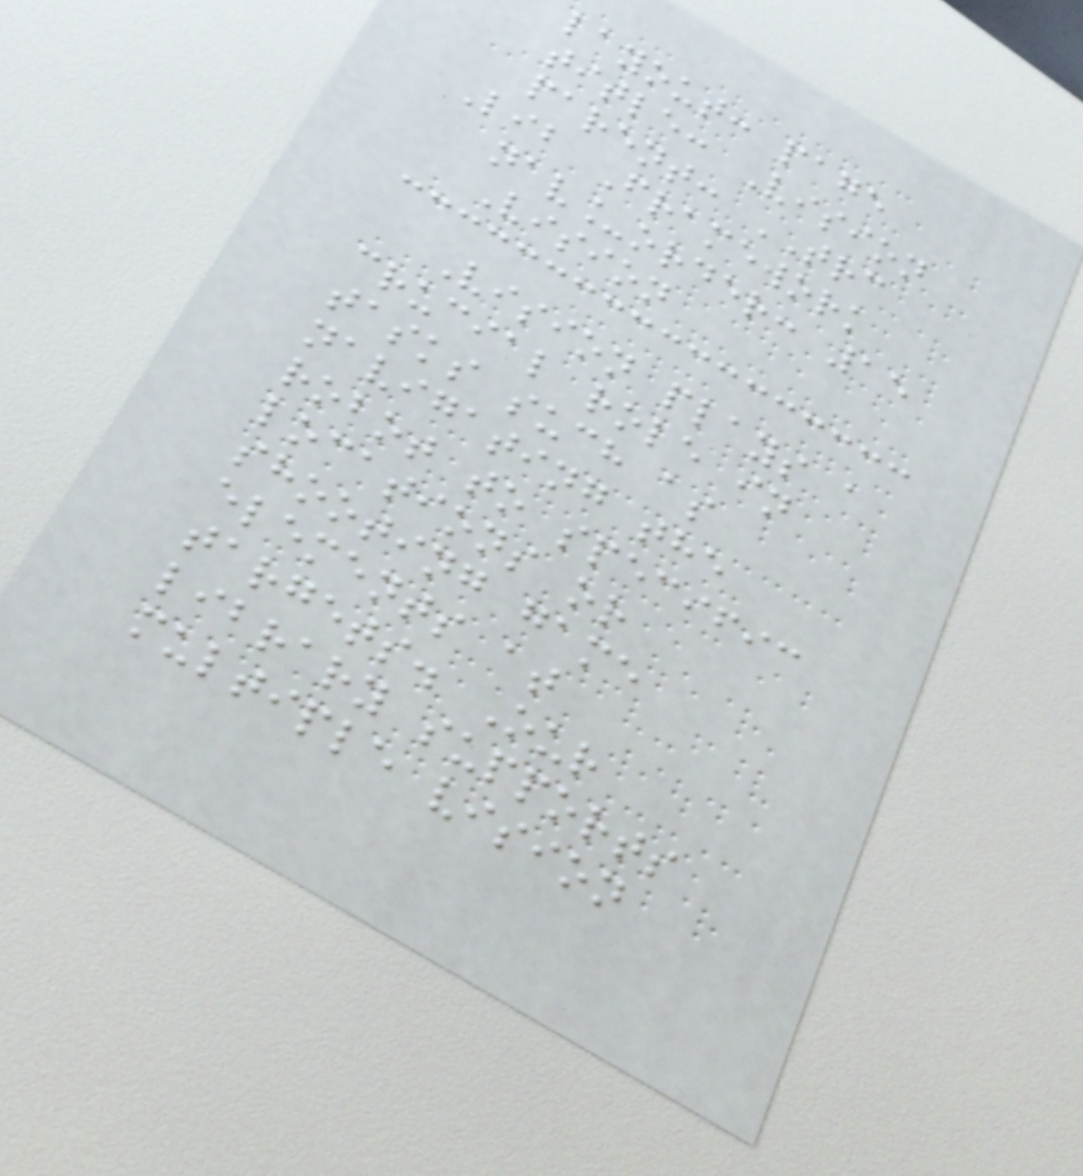layout: page
title: Vision
parent: TRC
Lib Framework
nav_order: 15
Vision
Vision plays a
crucial role in
tasks such as
navigating the
robot to specific
locations or
shooting game
elements at
targets. Our
library supports
multiple vision
